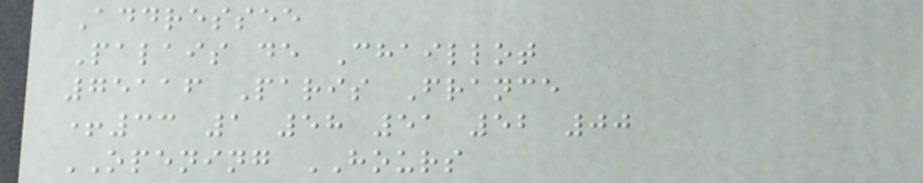Addressee
Palais de Chaillot
75116 Paris France
+33 1 58 51 52 00
OPENING HOURS
